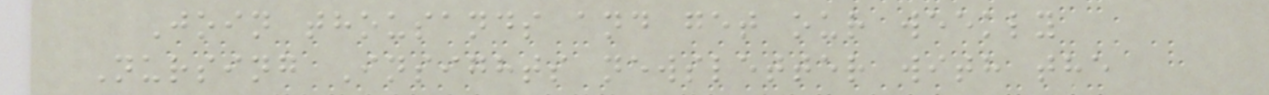Join thousands and get our weekly
Nursing Insights newsletter with the
